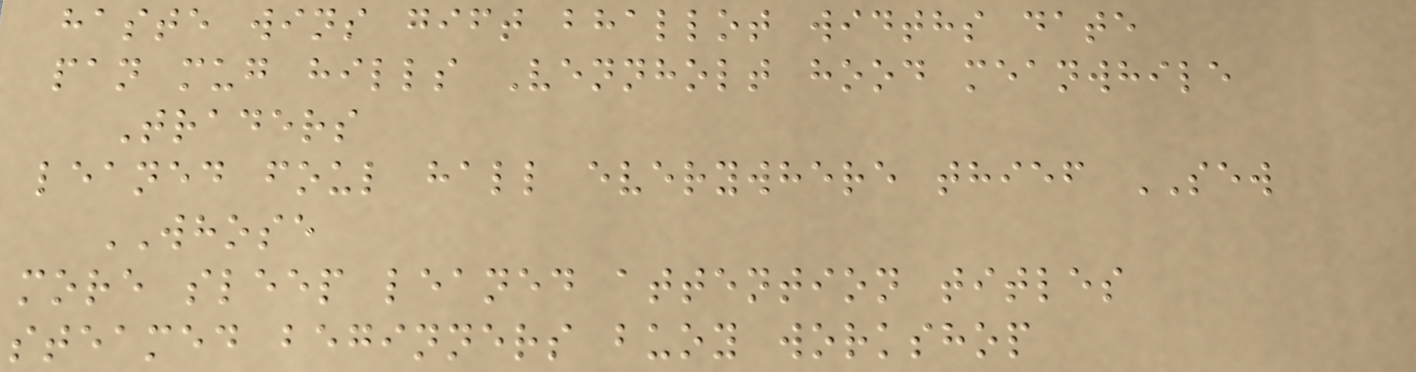haste wins gift bhallot widths date
pan mug hills Vennholt hood meanwhile
Traders
leaned foul hall everywhere thief SEW
WHOSE
more sleep leaned attention titles
steamed beginners buoy workshop
